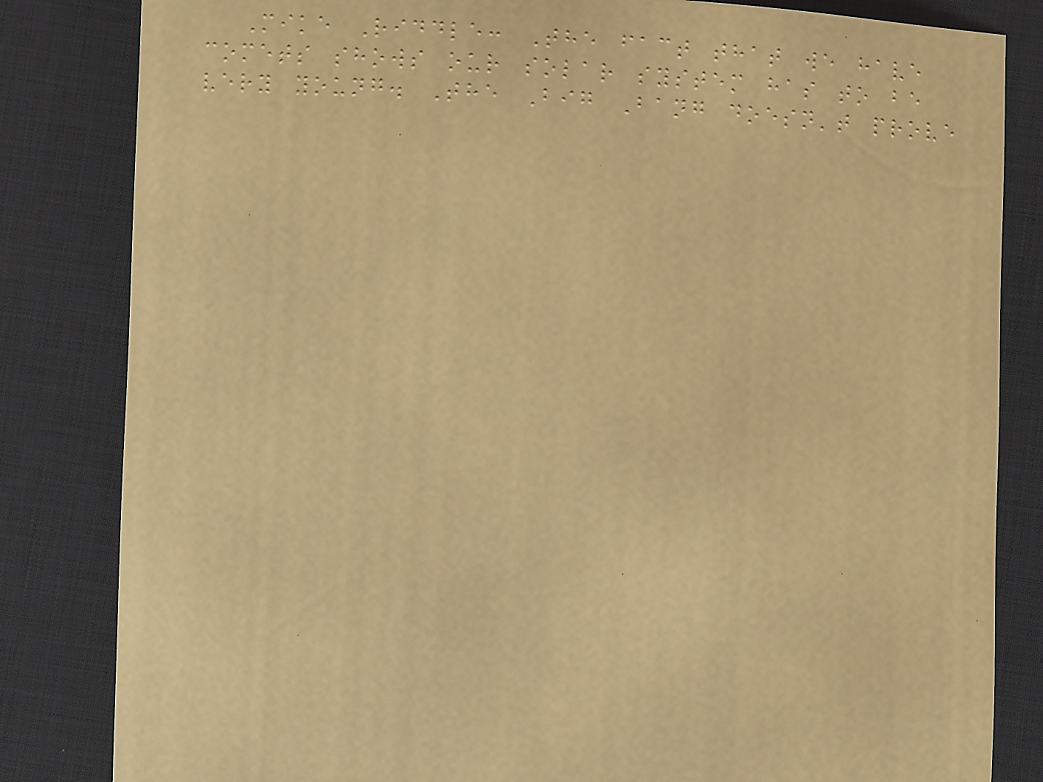Mike Riddle: The fact that we have
comets shows our solar system has to be
very young. The Big Bang doesn't prove
